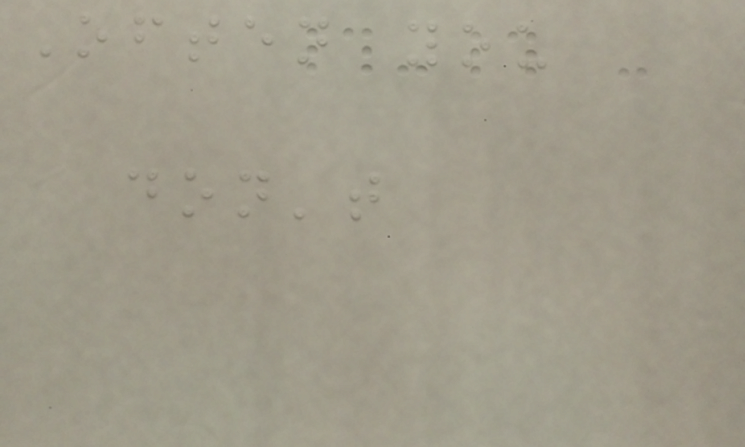Often you
don't
